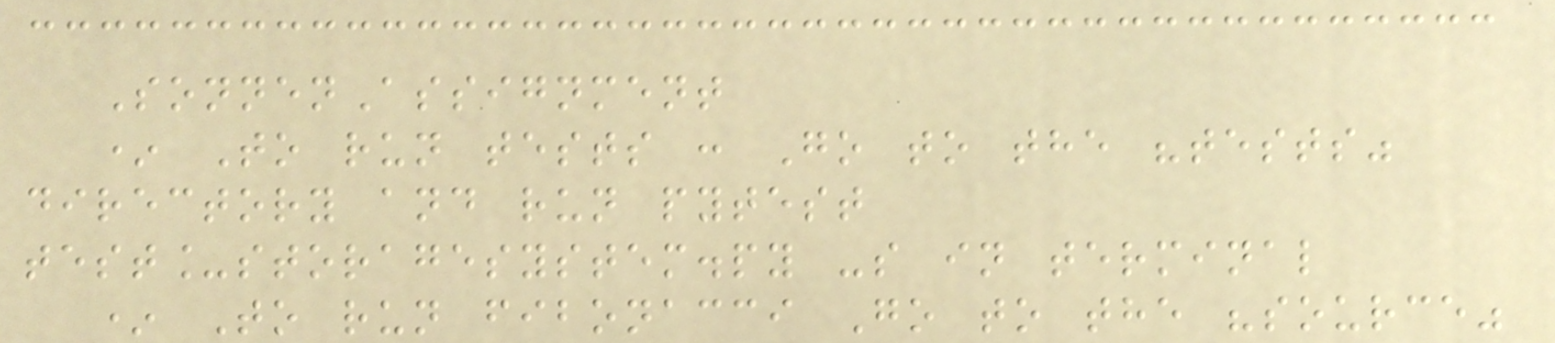SonnenAssignment
* To run tests : Go to the "tests"
directory and run pytest
test_storagesystem.py -s in terminal
* To run fibonacci Go to the "source"
